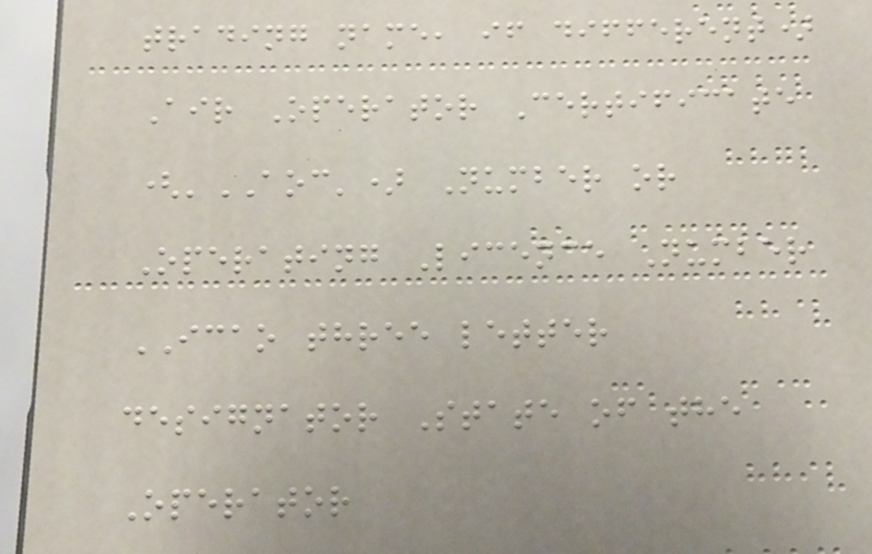trading name, if different)
Air Operator Certificate
('AOC') Number or
Operating Licence Number
ICAO three letter
designator State of the
Operator
